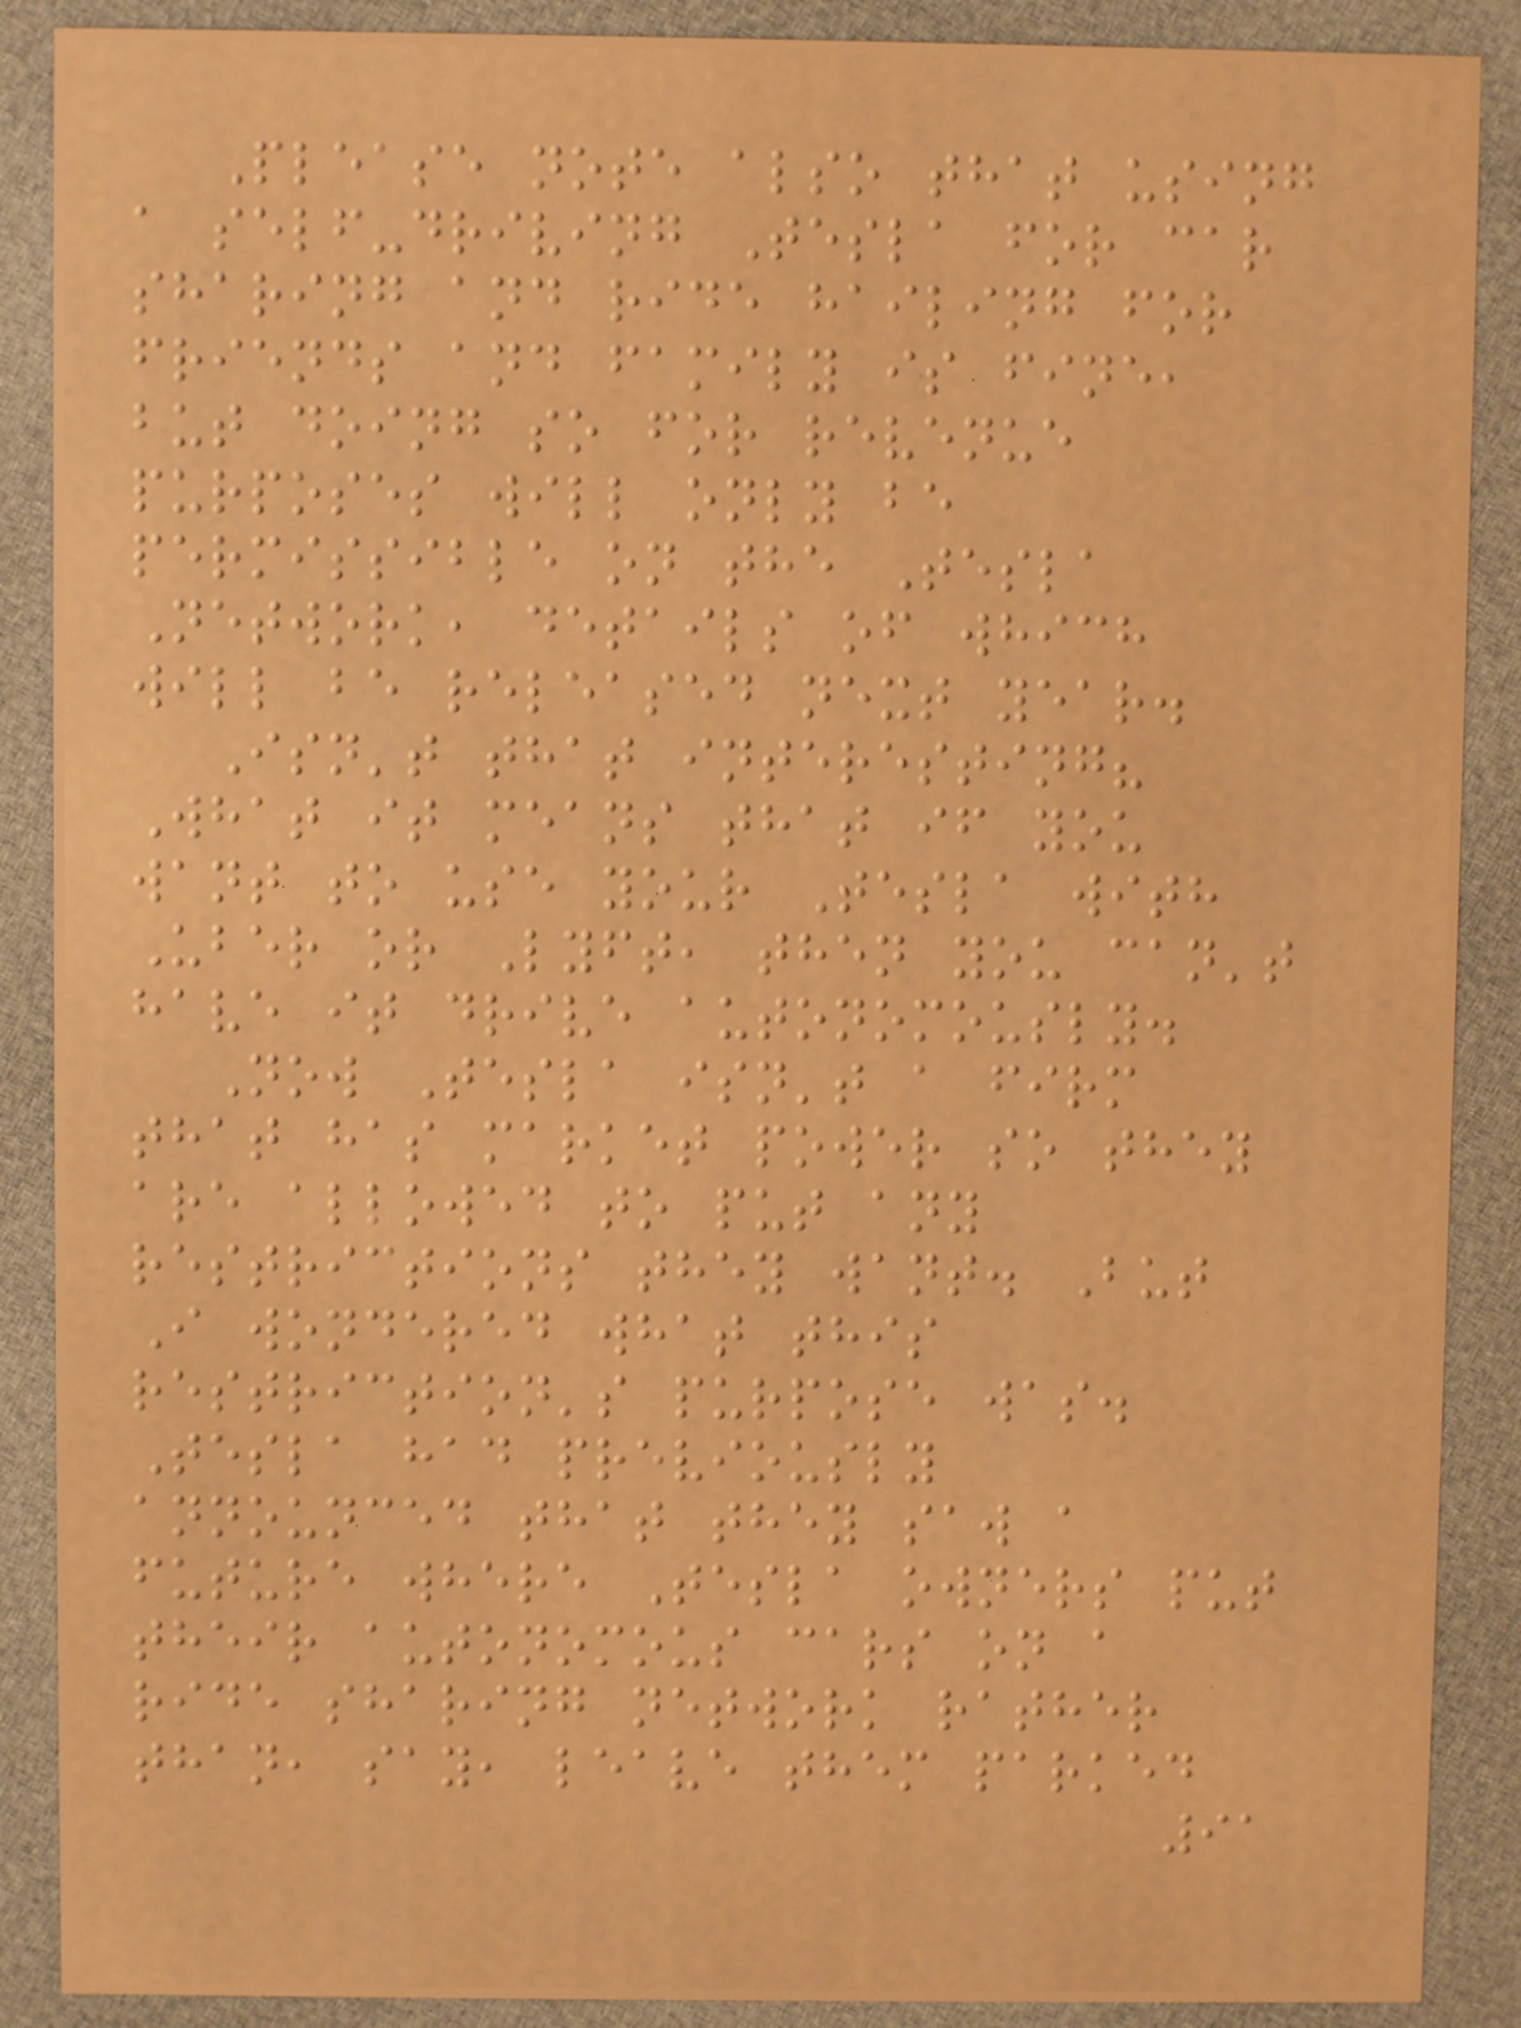Please note also that using
a self-driving Tesla for car
sharing and ride hailing for
friends and family is fine,
but doing so for revenue
purposes will only be
permissible on the Tesla
Network, details of which
will be released next year.
Isn't that interesting?
What it means that if you
want to use your Tesla with
Uber or Lyft, then you can't
have it drive autonomously.
Now Tesla isn't a firm
that has market power so they
are allowed to put any
restrictions they want. But
I wondered what this
restriction's purpose was.
Tesla had previously
announced that they saw a
future where Tesla owners put
their autonomous cars on a
ride sharing network rather
than, say, leave them parked
91
